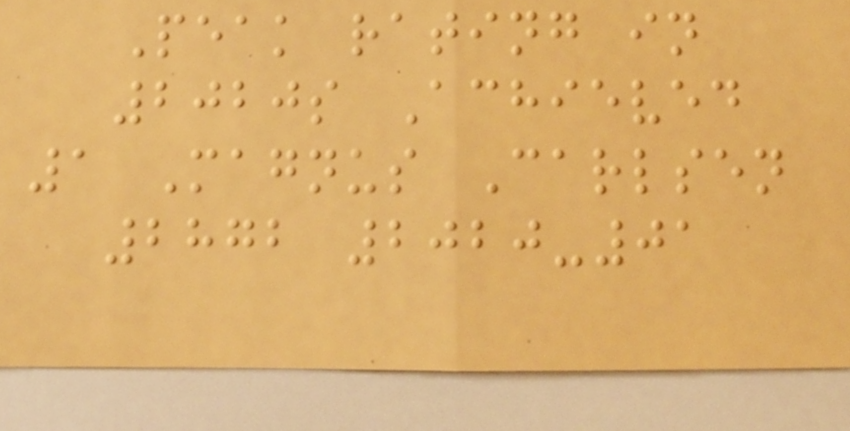Peak rating in
2020s Achieved
1 Magnus Carlsen
2872 2020-01
